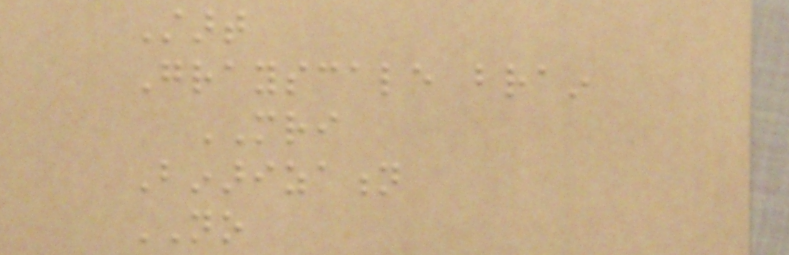Start
Grayscale brain
MRI
Binarization
NO
